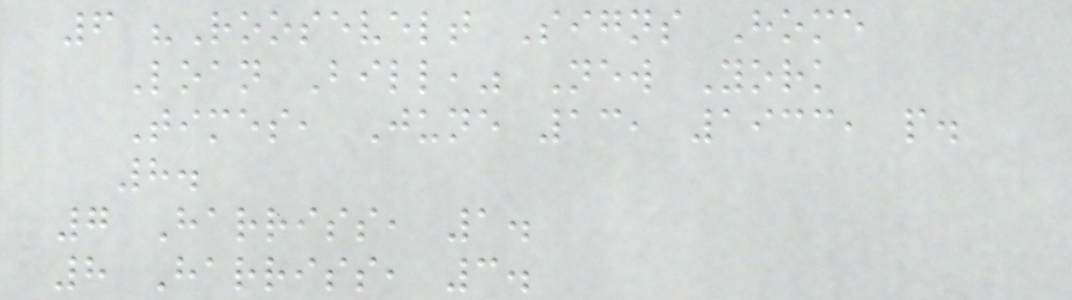6 "Roosevelt Signs Home
Loan Bill," New York
Times, June 13, 1933, p.
8.
7 Harriss, 1.
8 Harriss, 3.
